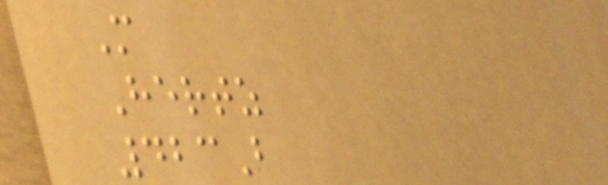M
Hertz
423B
